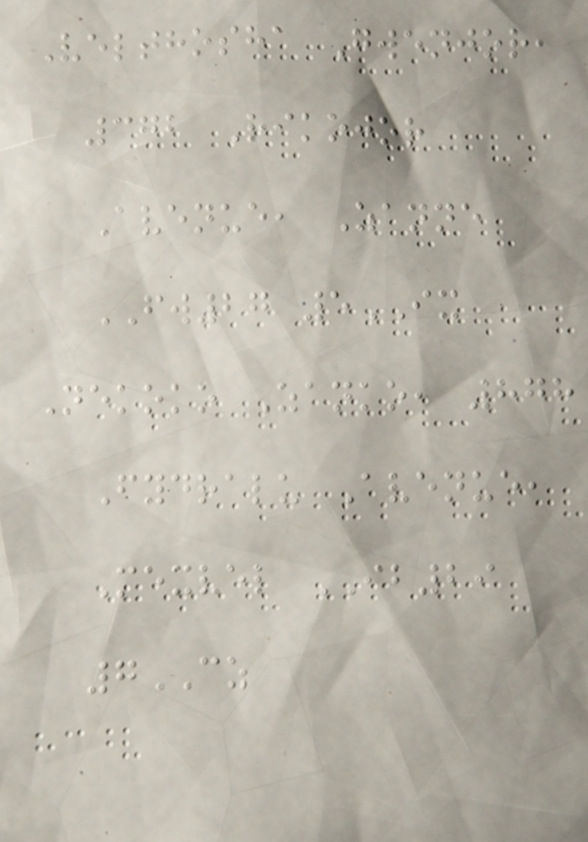Velthosha Gwenjor,
372 Rikojor
Avenue, Zanne
FW27 5IX
Nekoko Zanko, 878
Fydralu Avenue,
Mexvel IB29
7CZ
